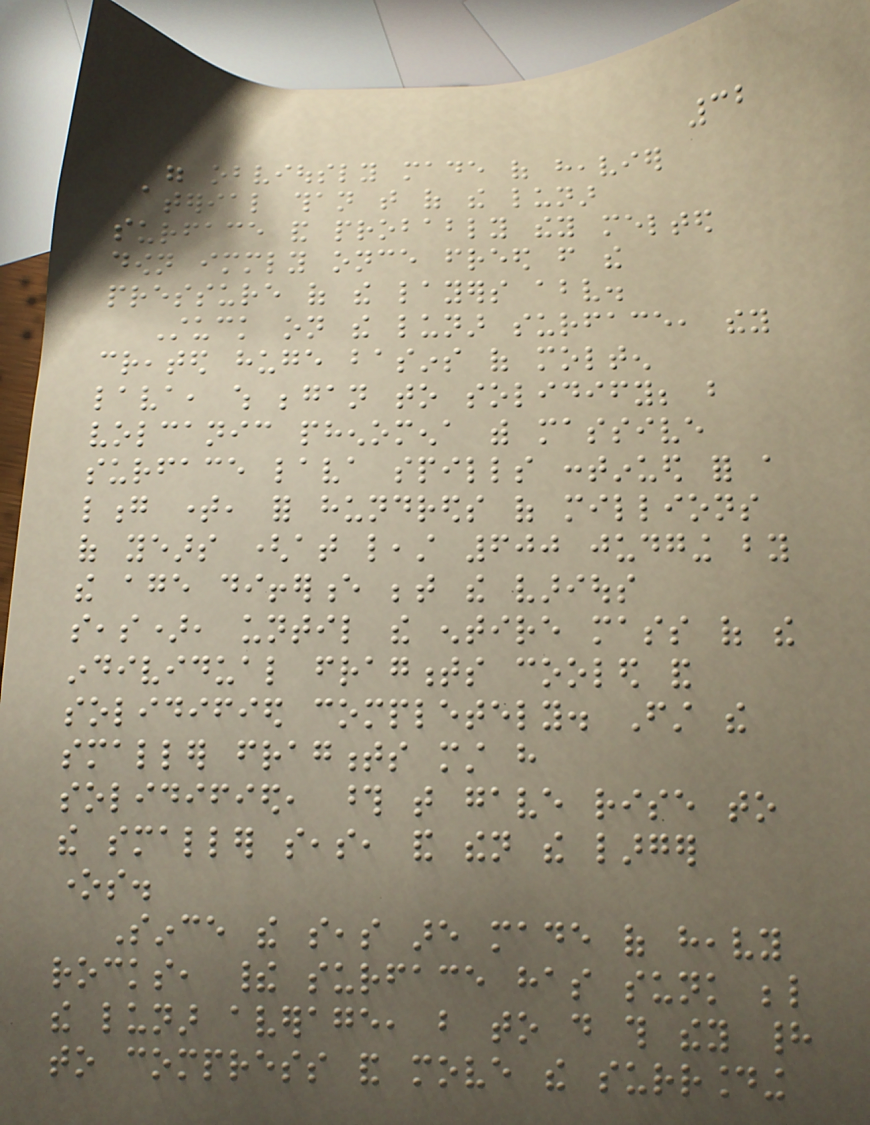32
were obviously made of heavier
material than that of the lunar
surface and probably they melted
down immediately once freed from the
pressure of the layers above.
Stuck on the lunar surface, they
created huge basins of molten
lava, which began to solidify; but
volcanic phenomena with massive
surface lava spills continued for a
long time, for hundreds of millions
of years (at least 600 judging by
the age difference between the various
seas), until the entire mass of the
individual fragments cooled and
solidified completely. First the
smaller fragments must have
solidified, those that gave rise to
the smaller seas, and then the larger
ones.
Since the seas are made of heavy
rocks, their surface has sunk below
the lunar average, but to do this they had
to compress and move the surrounding
